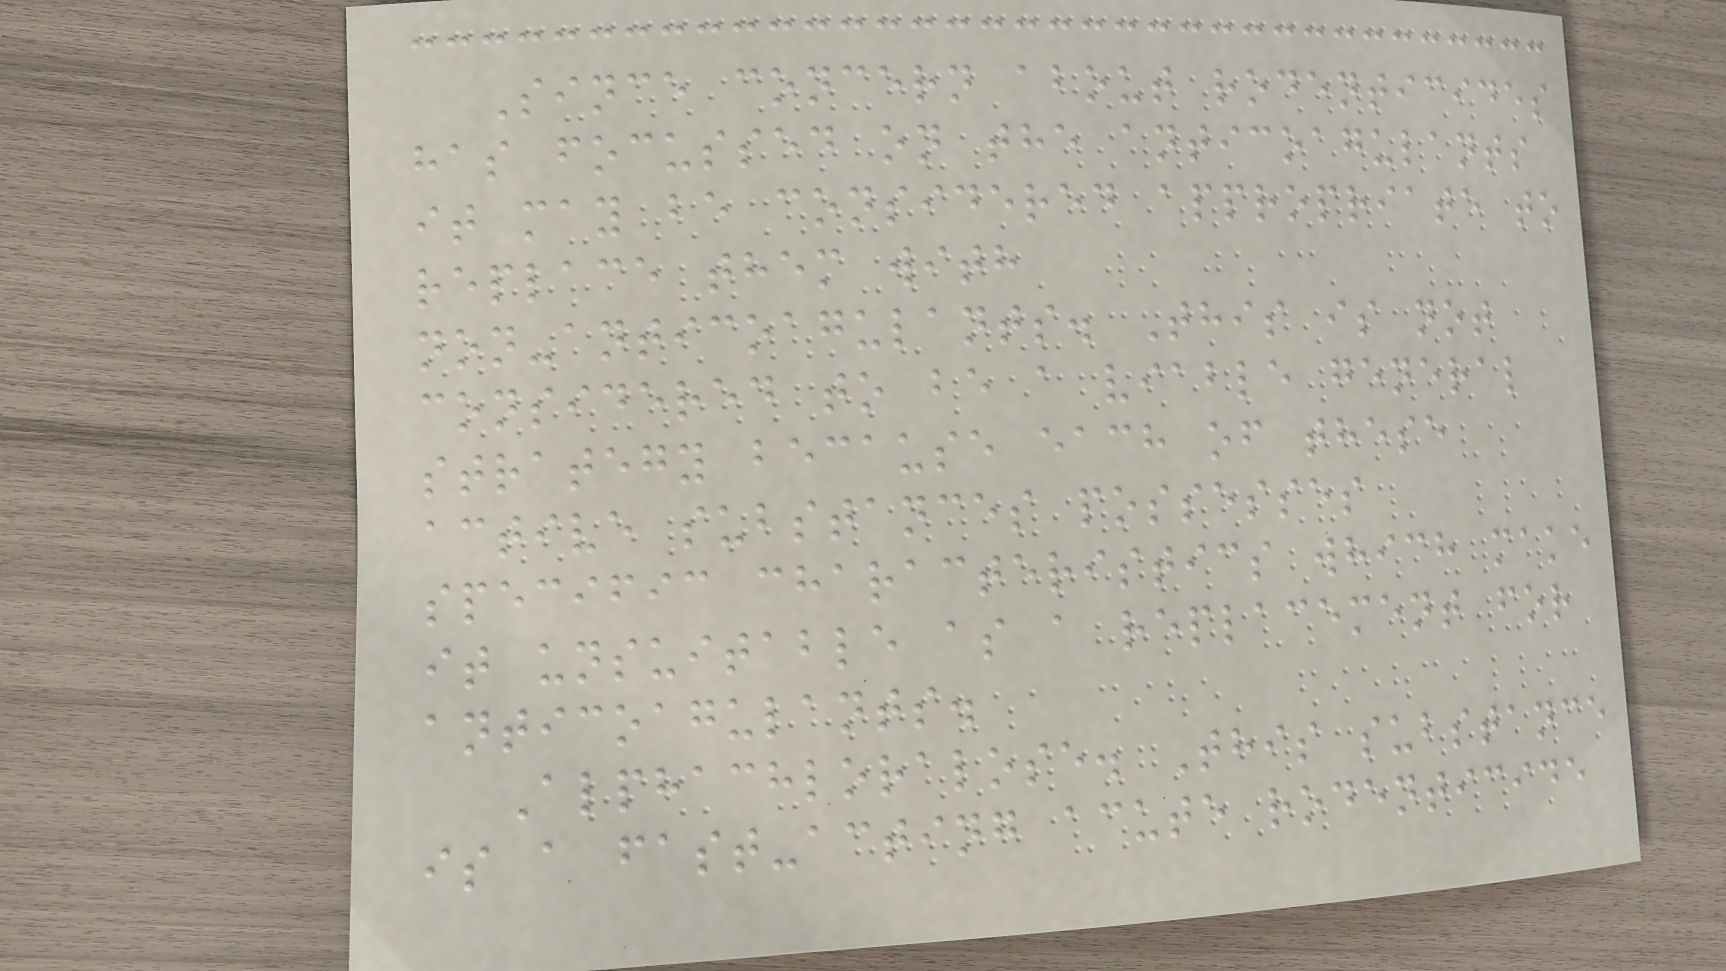Since concern about rodenticides
has focussed on the anticoagulants
it may be considered appropriate to
replace them with
non-anticoagulants. This is not
considered to be a viable general
strategy because each of these
active substances possesses
specific characteristics which make
it unsuitable as a replacement for
anticoagulants.
Alphachloralose. This substance
is a fast-acting acute rodenticide
